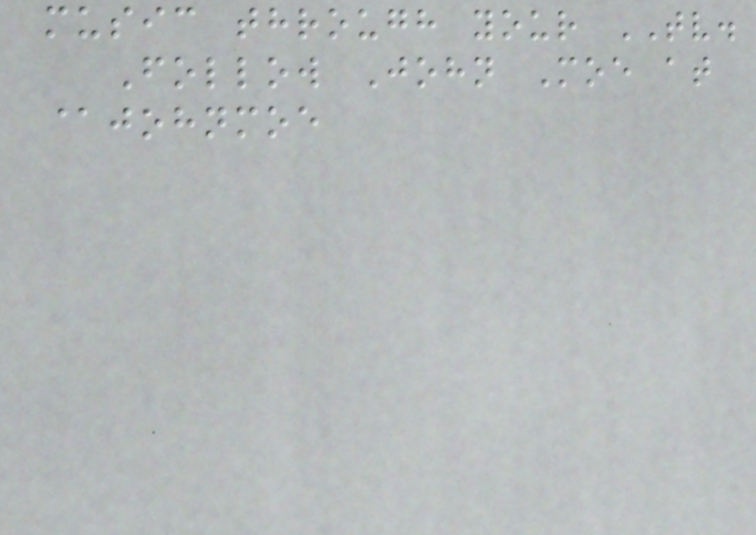music through your TV.
Follow John Moe at
@johnmoe
